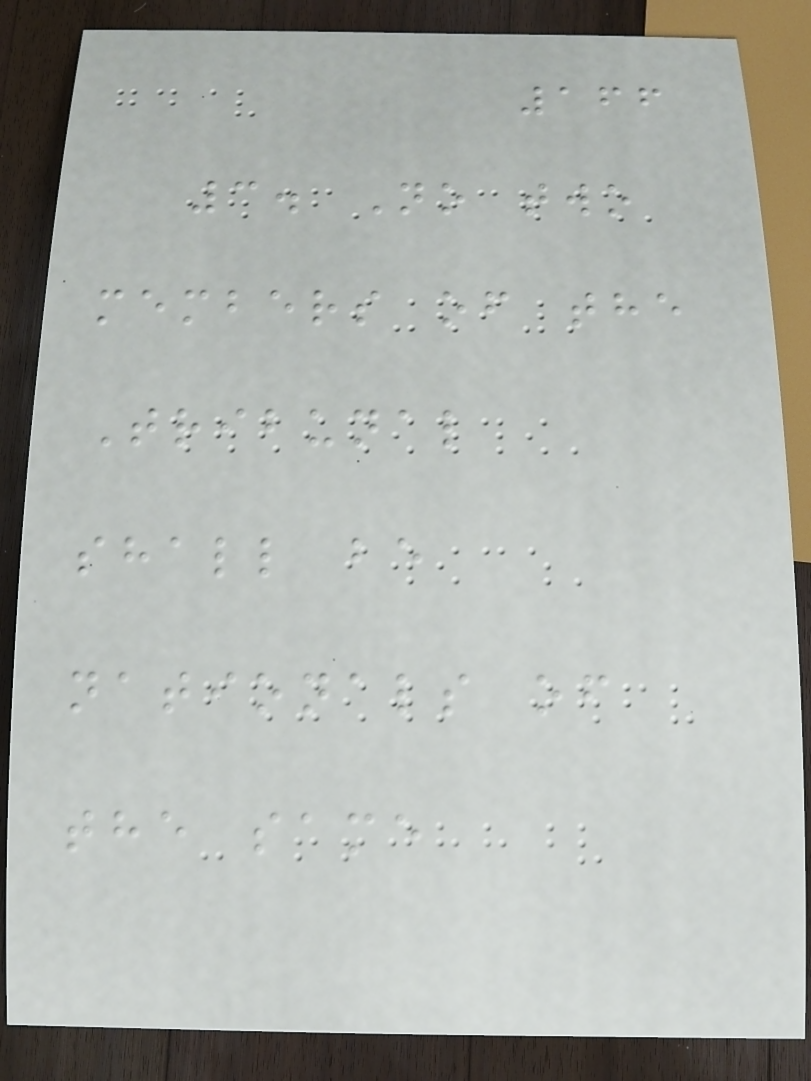166
3. No two
members of the
Tribunal
shall be
nationals of
the same
